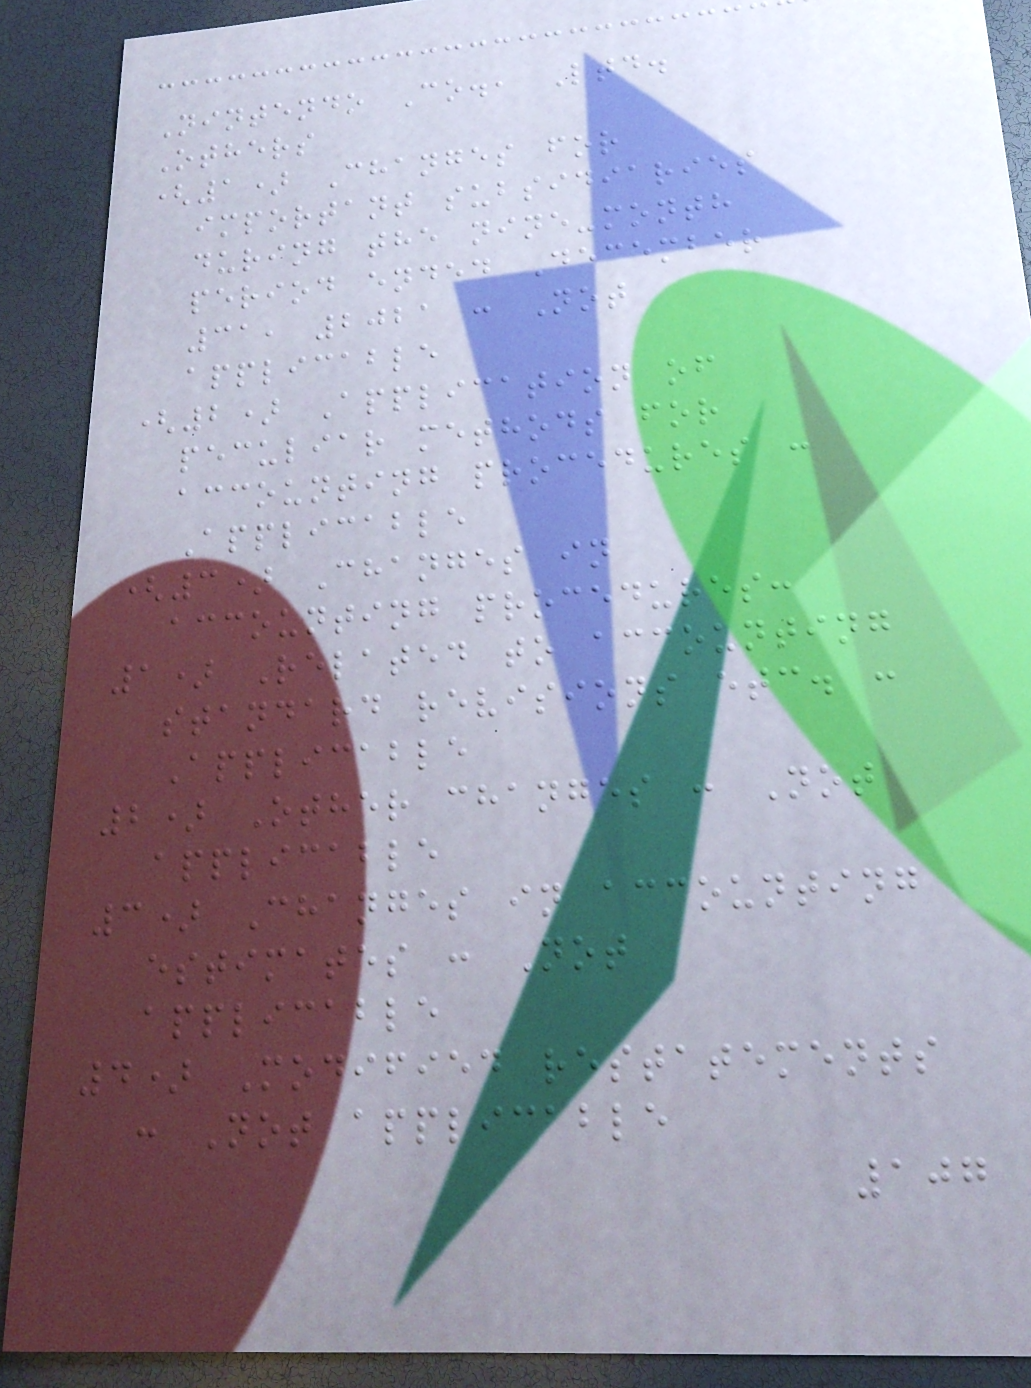Nintendo Co., Ltd.
Others
(1) Changes for
important subsidiaries
during the nine-month
period ended December
31, 2021 : Not
applicable
(2) Application of
peculiar methods for
accounting procedures :
Applicable
(3) Changes in
accounting procedures:
1) Related to accounting
standard revisions etc. :
Applicable
2) Other changes : Not
applicable
3) Changes in accounting
estimates : Not
applicable
4) Modified restatements
: Not applicable
107
